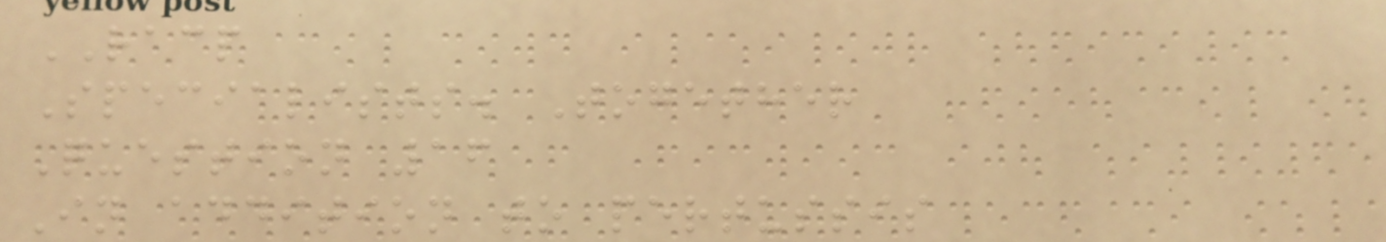RACP
Specialists. Together
Question 16
In addition to pertussis
